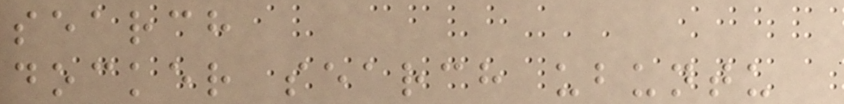search
docker search ubuntu
